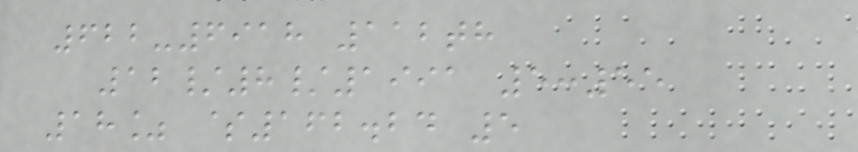622-6918 112th
12/8/1991 5:55
18% $162.24 5
